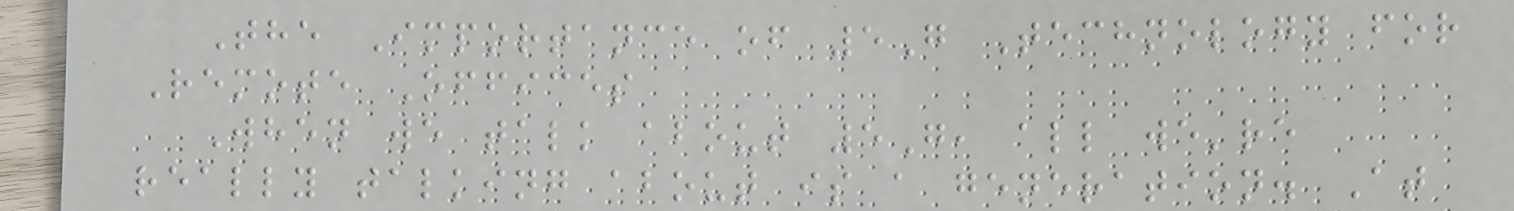The Importance of 5G Technology for
Remote Offices
When we talk about 5G, all we're
really talking about is a generation. At
